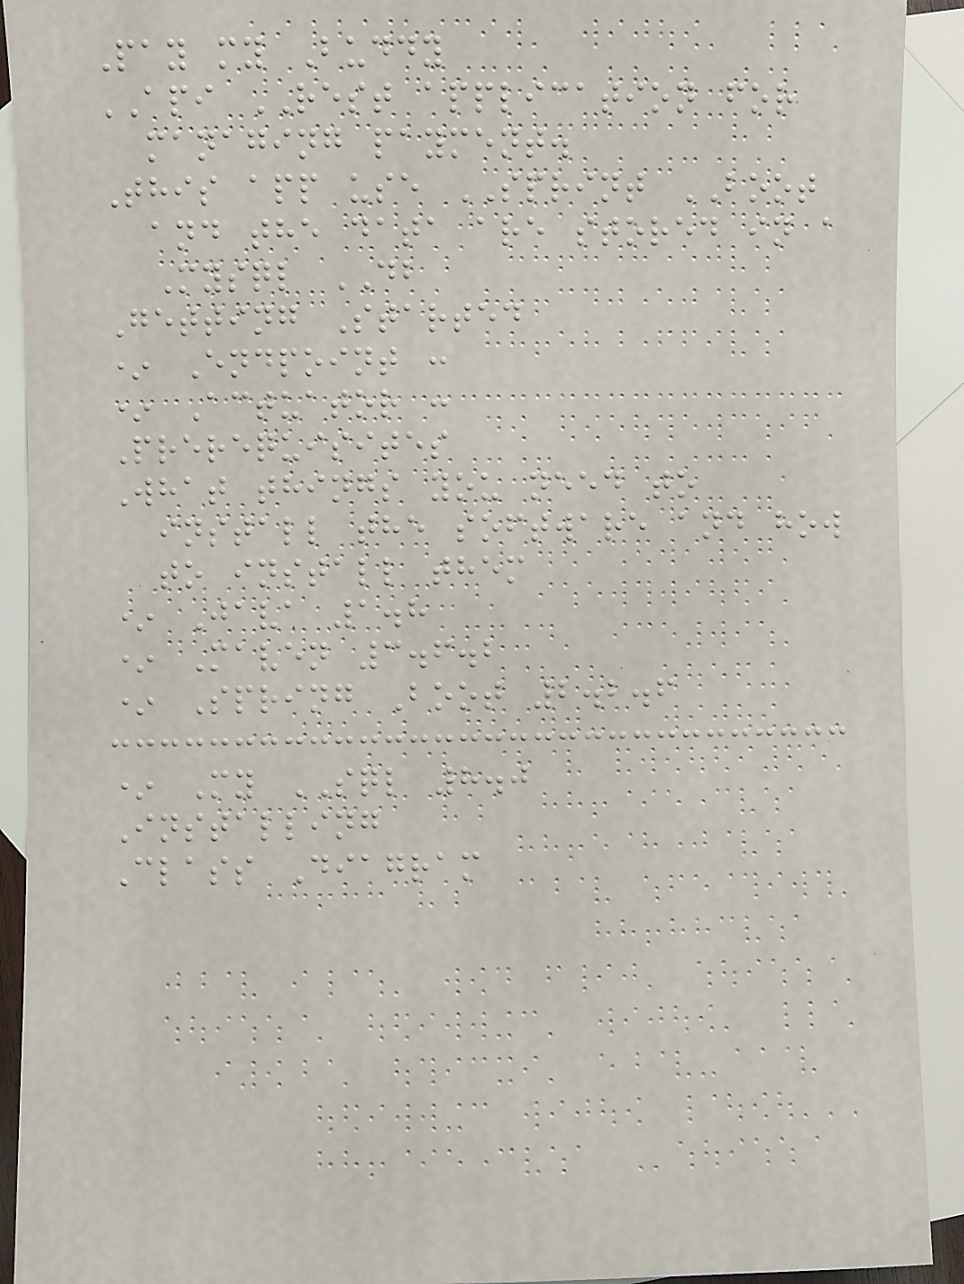Pay my Buddy
API REST application for
managing payment.
This app use SPRINT BOOT
and the data are stored in a
Mysql DB
Getting Started
* Endpoint :
* Actuator :
Prerequisites
What things you need to
install the software and how
to install them
* Java 1.8
* Maven 3.6.2
* Spring Boot 2.2.6
* My SQL 8.0
Installing
Class Diagram
